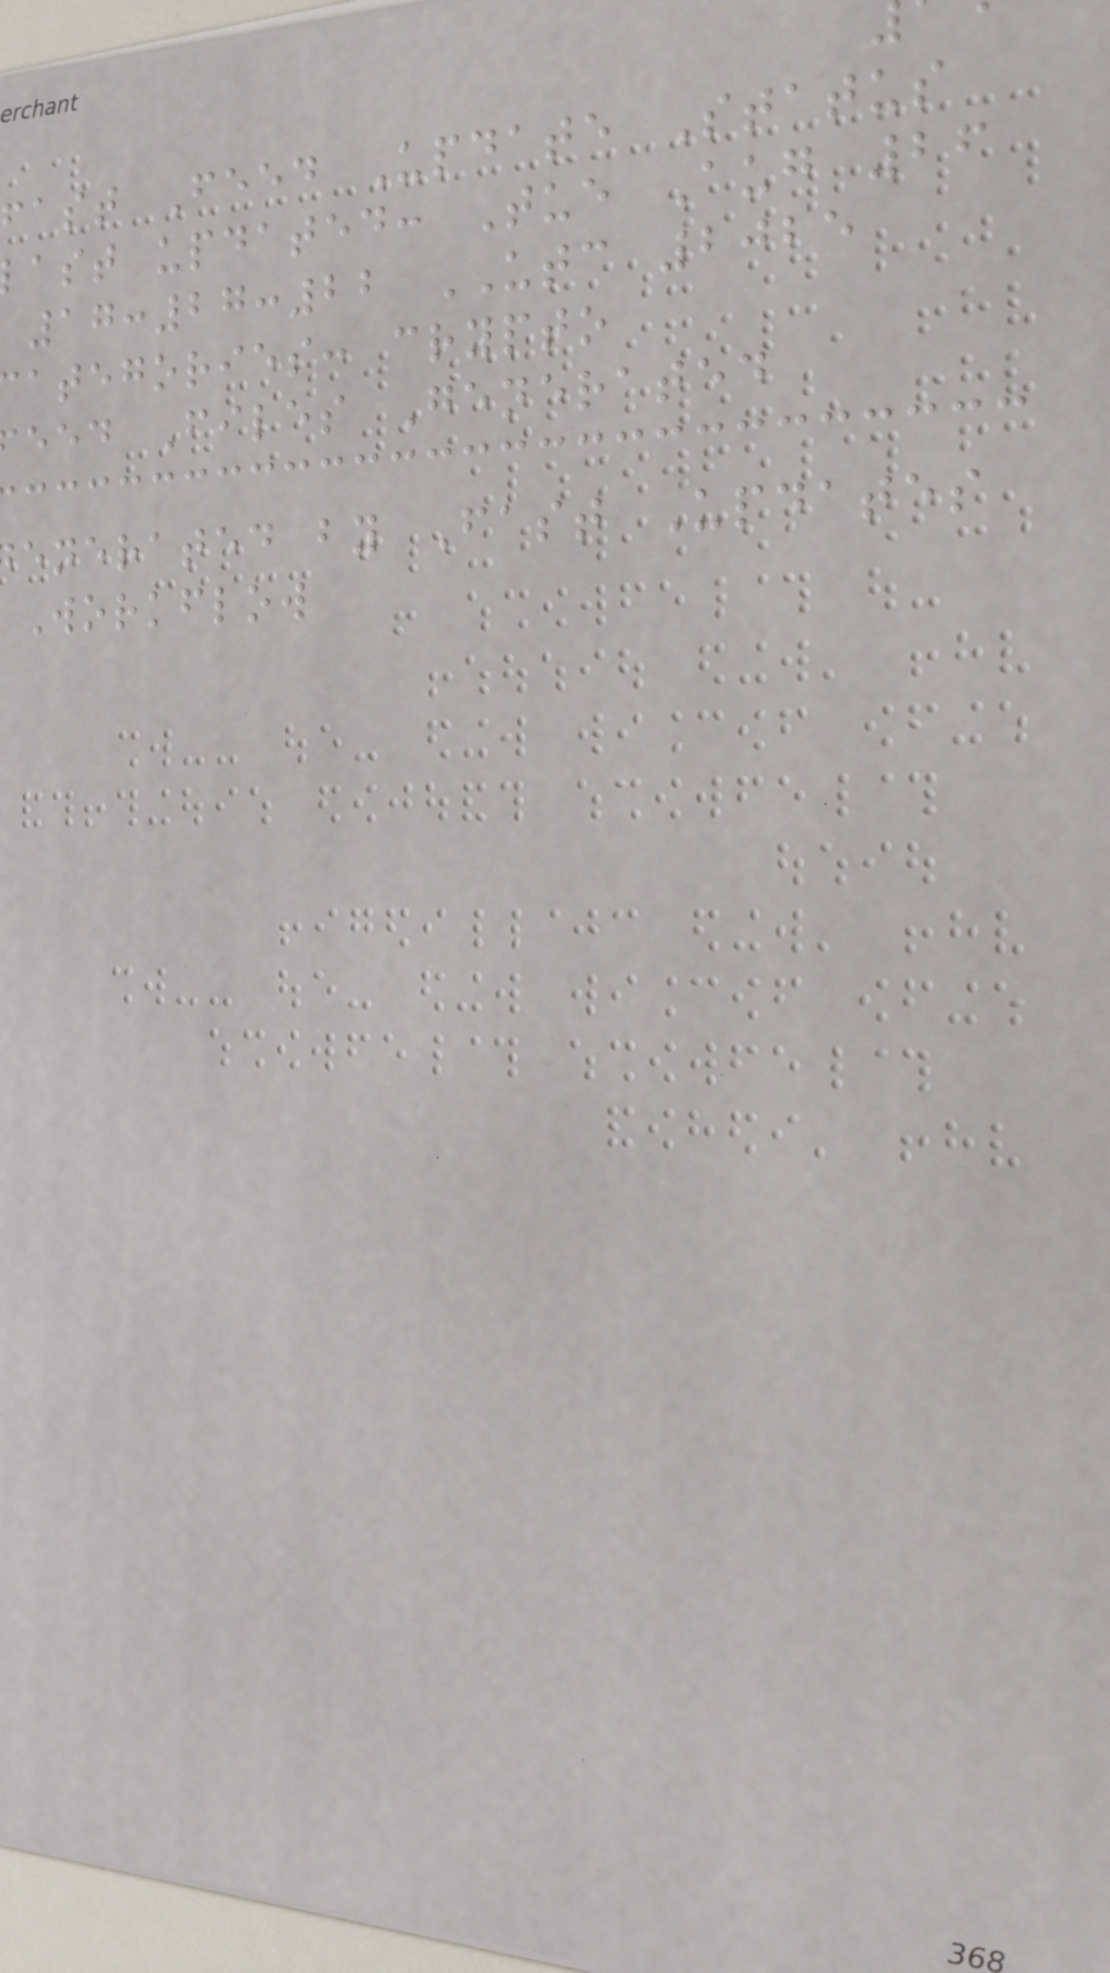fast Feed Update Status
ast updated: Tue Aug 26
17:27:22 UTC 2025
ategories: crypto
eed Files Generated
enerated by Fast Updates
Workflow
